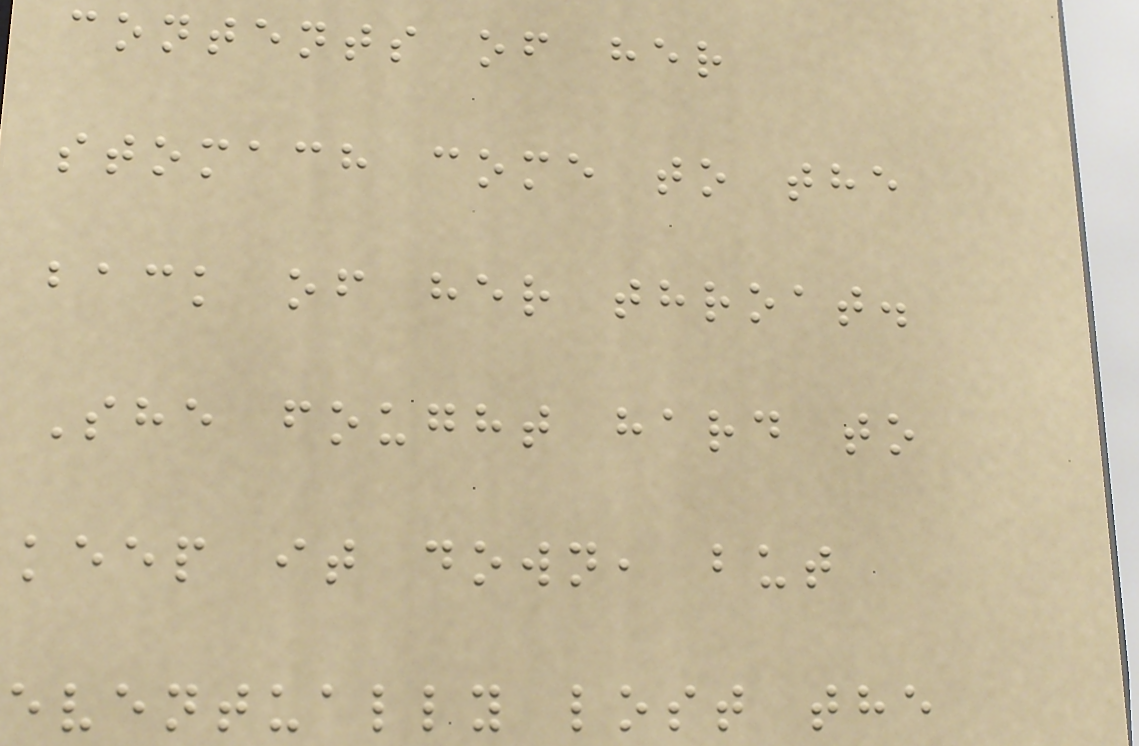contents of her
stomach come to the
back of her throat.
She fought hard to
keep it down, but
eventually lost the
